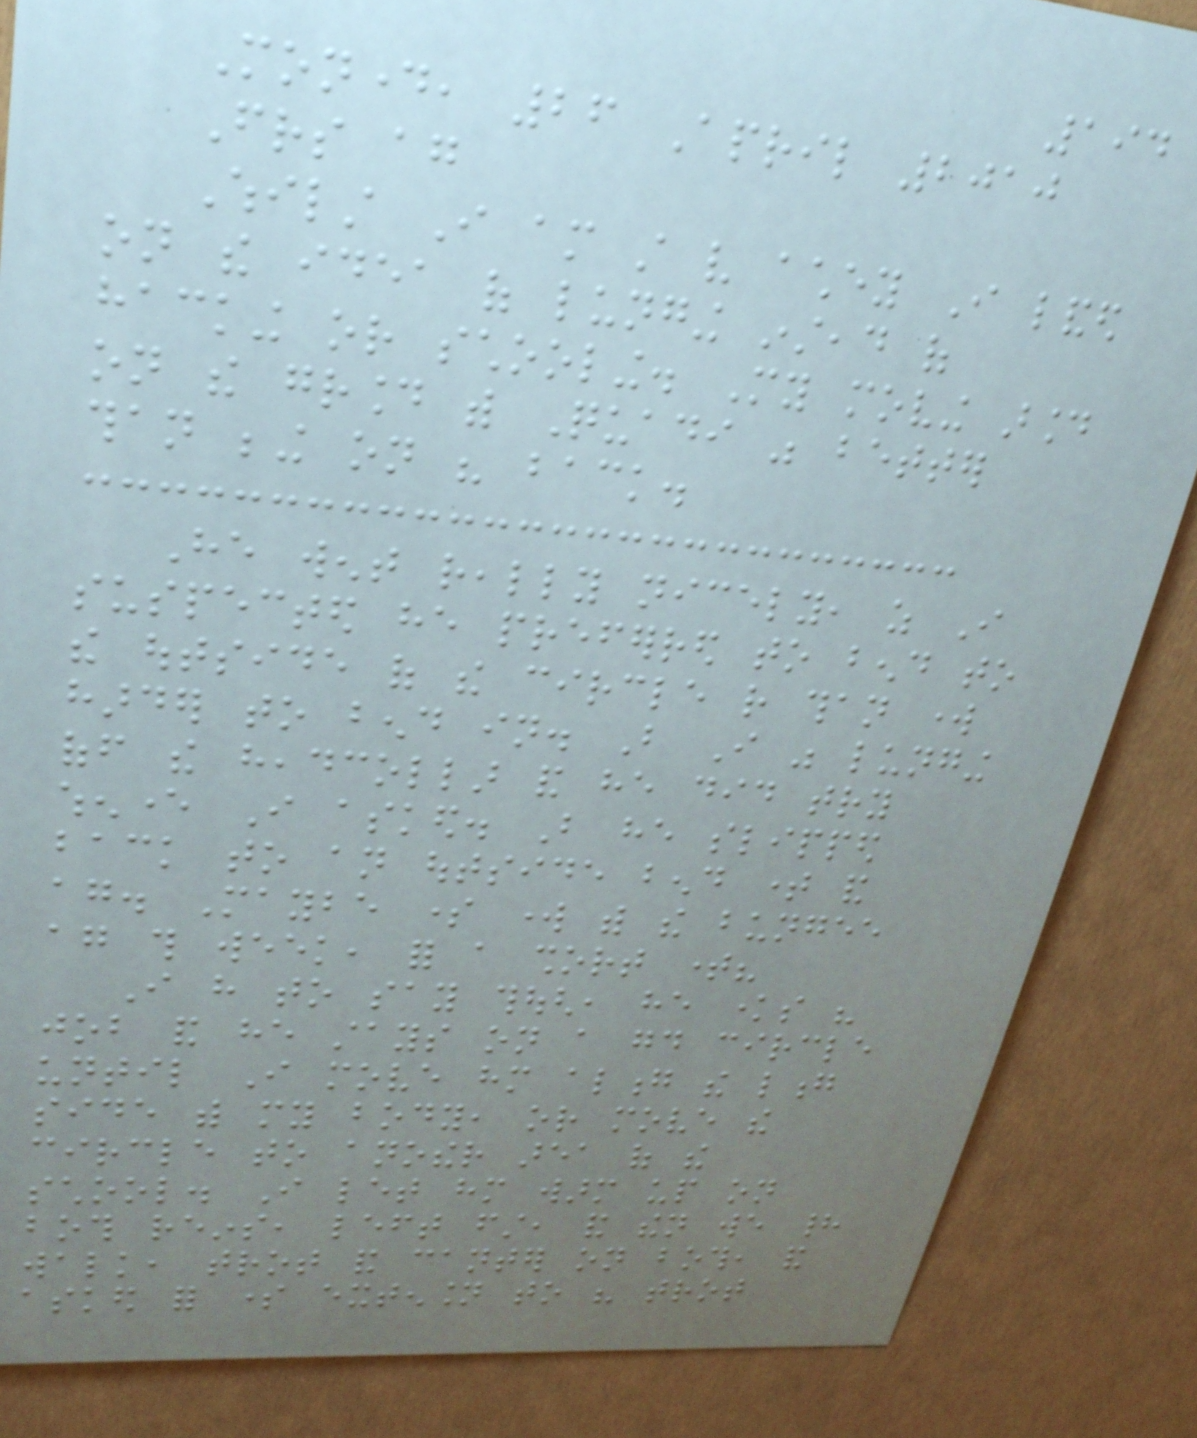194
Monday, 26 April 2010
Friends again
Whilst I am still very achey I landed
on the idea of lunging instead of
hacking or schooling. My moving around
on the ground with Quadi was better
than being on his back.
He went really nicely, as I
suspected he preferred to bend to
the outside of the circle rather than work
harder to bend in. But I was lunging
off the headcollar and he did try
whenever I asked. But he slipped
back to an outside bend time and
again. Maybe some work with the bungee
again this week, for a short time?
I have to say though, he knows his
job and he stays on a good circle
until I move him along the long
side with my body, or move the
circle to another area of the
school. I let him warm up on
both reins, left first, and then we had
walk, trot and canter on both, and
asked for some extension to his trot
